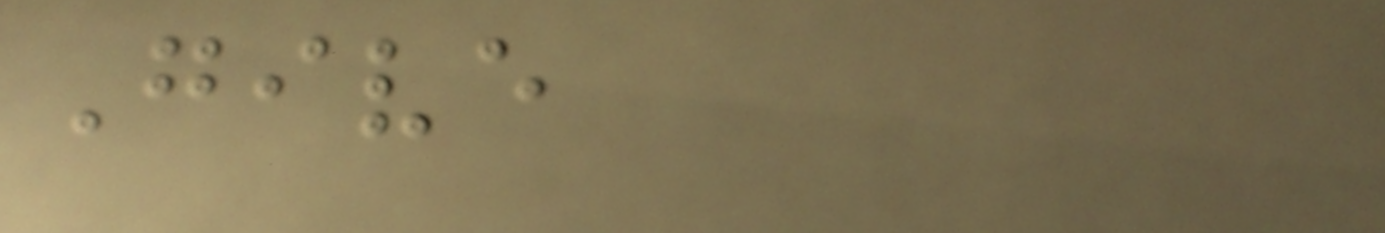Give
